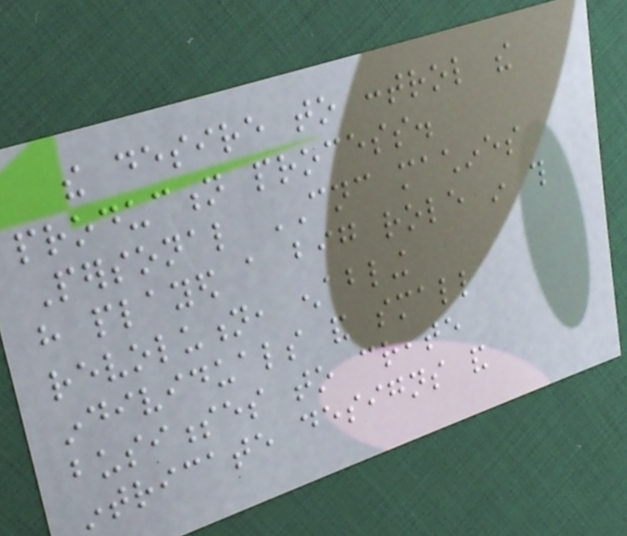the desire to control the
production process.
Personal CNC machines
have played a big role in this
revolution, enabling
individuals and small
businesses to create
intricate designs and
